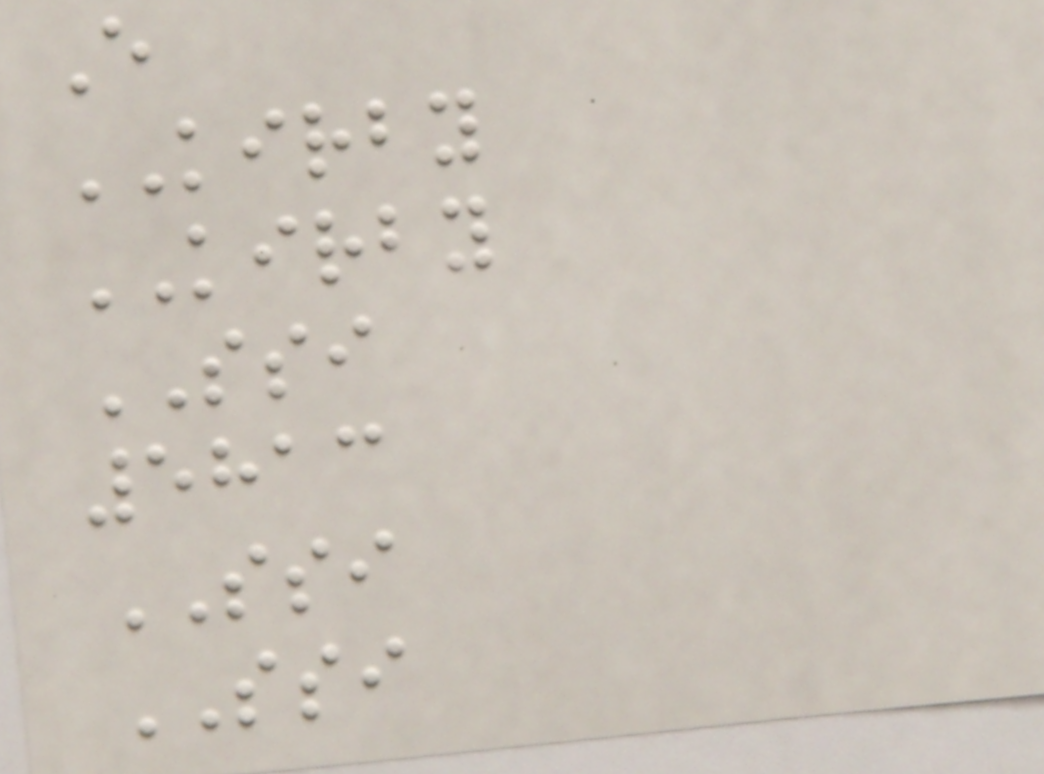E
KIRBY
KIRBY
SSI
5813
SSI
SSI
